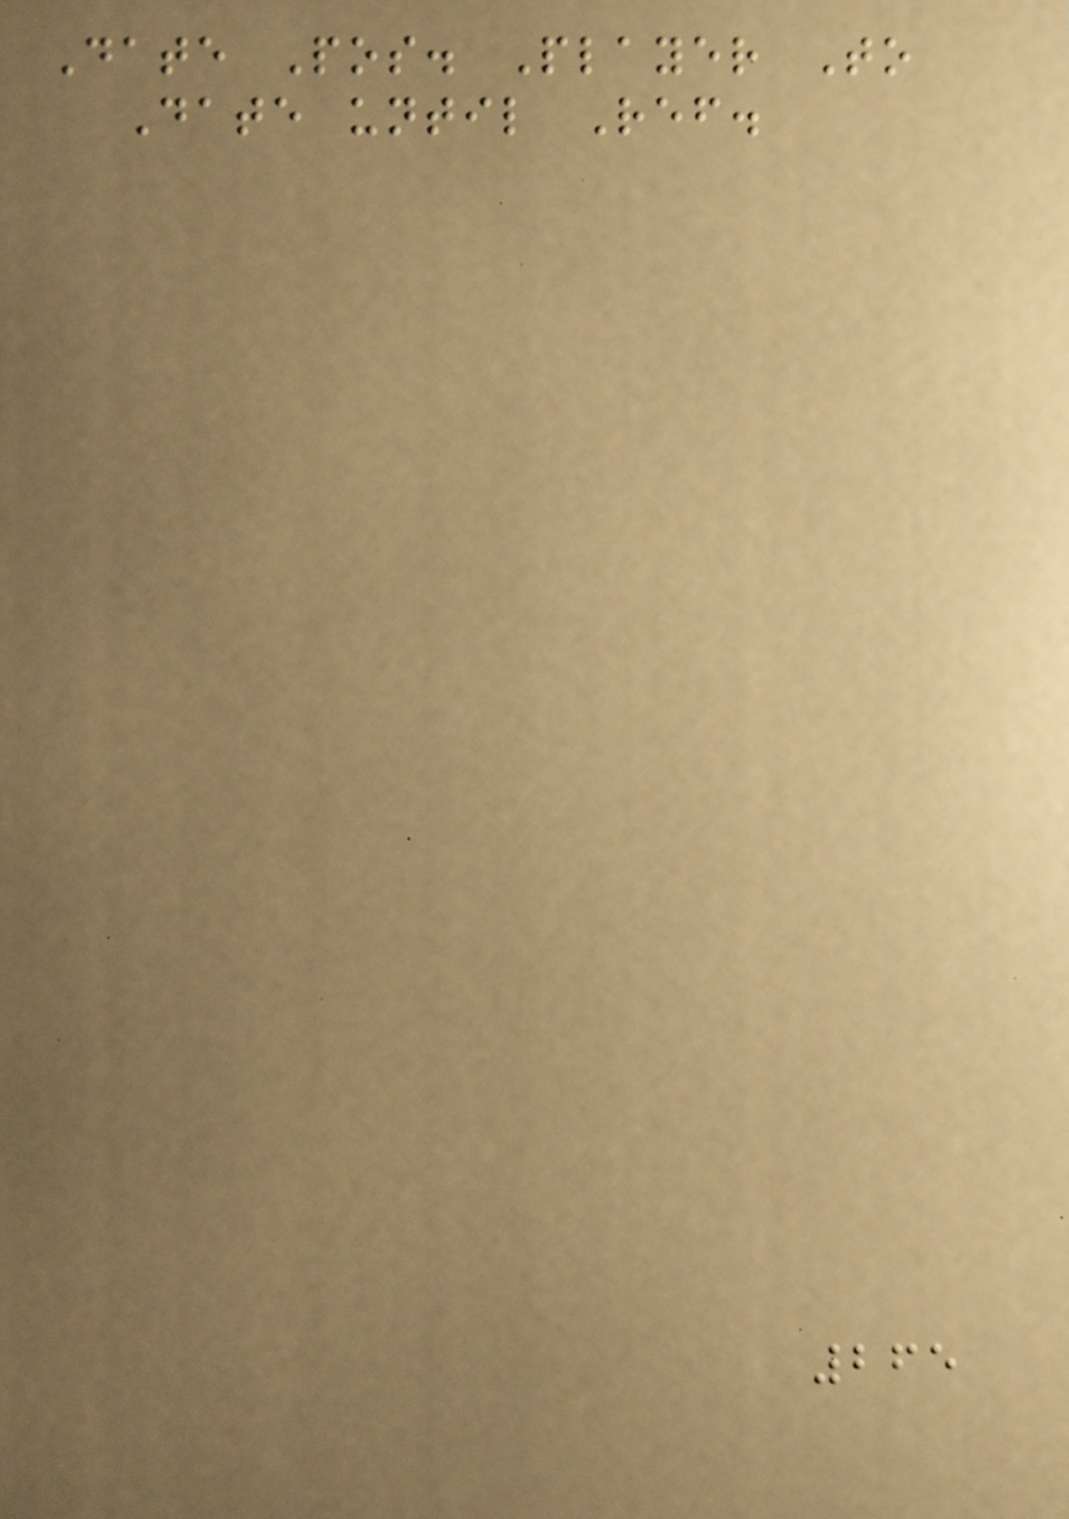Date Pos. Player To
Date until Ref.
265
